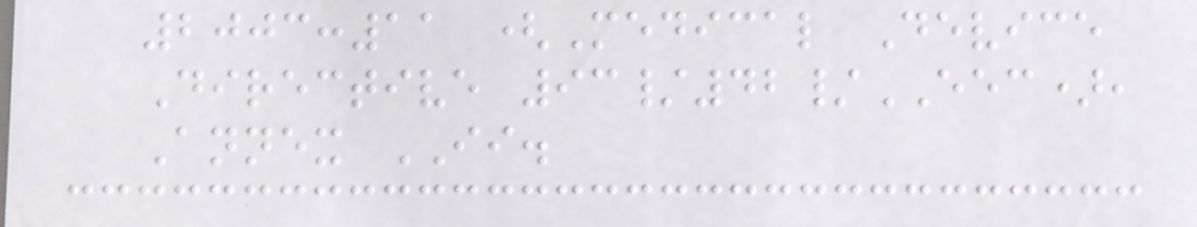2003:11 (Medical Device
Directive 93/42/EEC),
Annex II.
